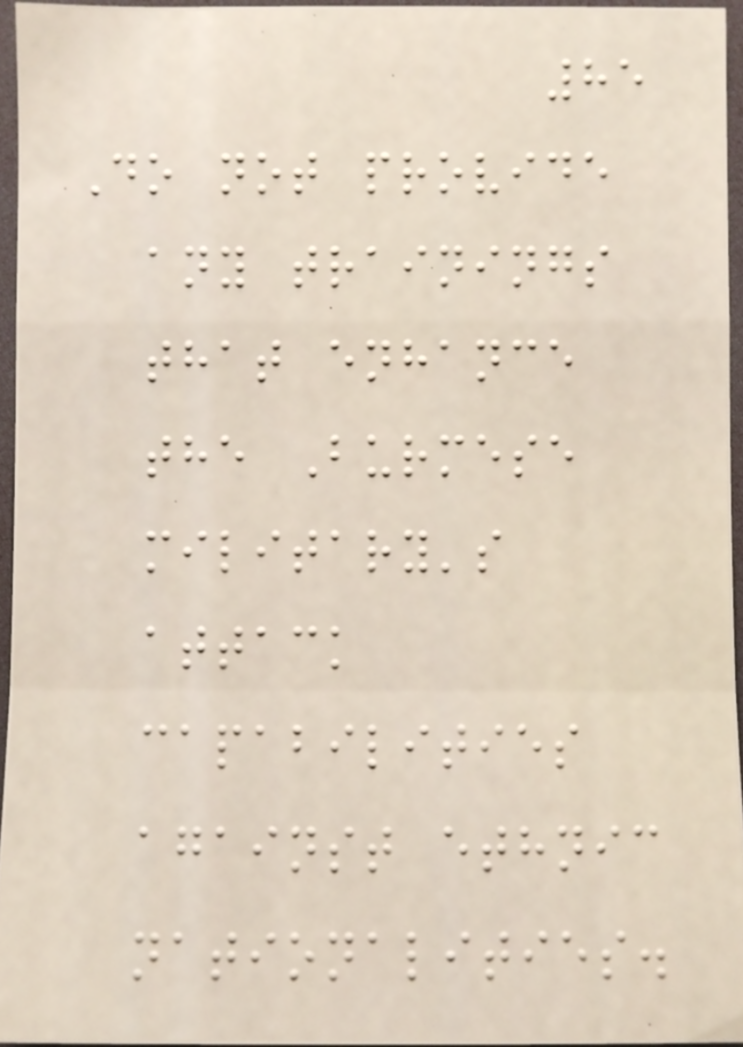85
Do not provide
any trainings
that enhance
the Burmese
military's
attack
capabilities
against ethnic
nationalities.
